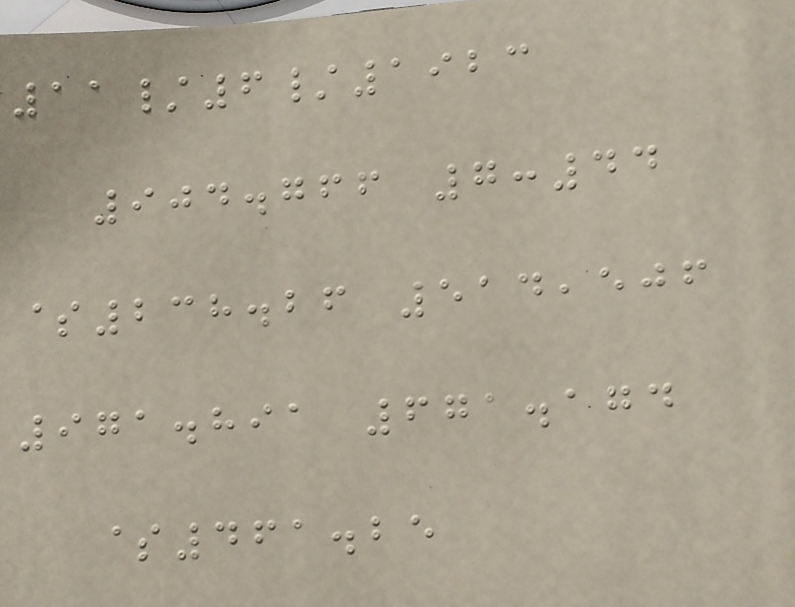11/6/1923
904.766 7:44
$238.26 514,506
971.891 671.174
$461.25
